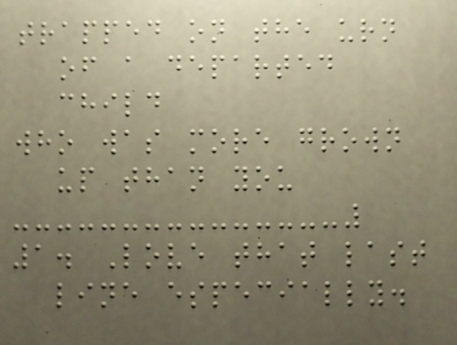trapped on the urn
of a departed
child
who was more grown
up than you
1. Love that last
line especially.
